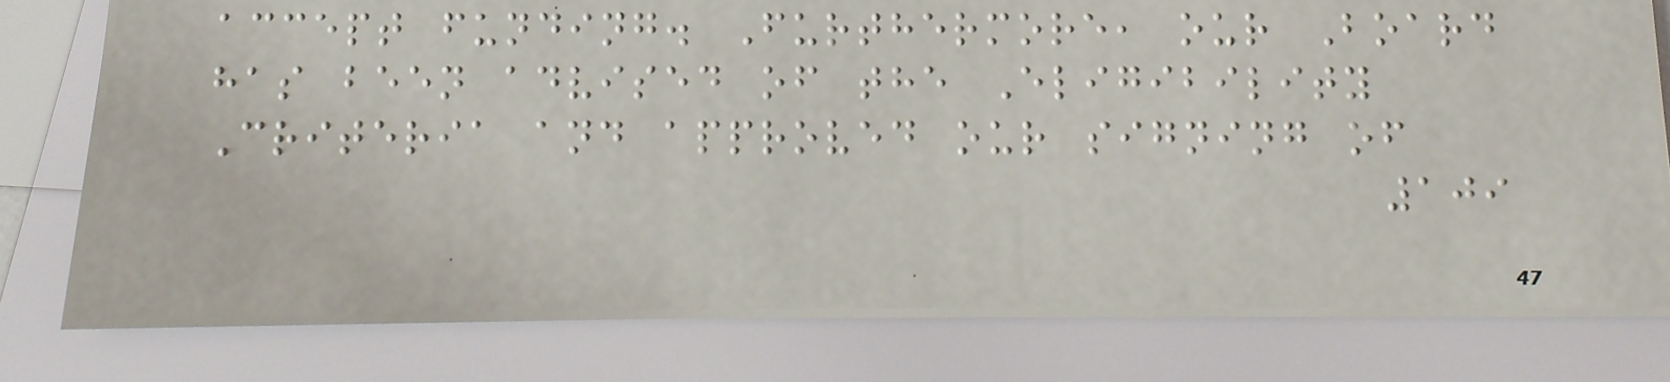accept funding. Furthermore, our Board
has been advised of the Eligibility
Criteria and approved our signing of
109
